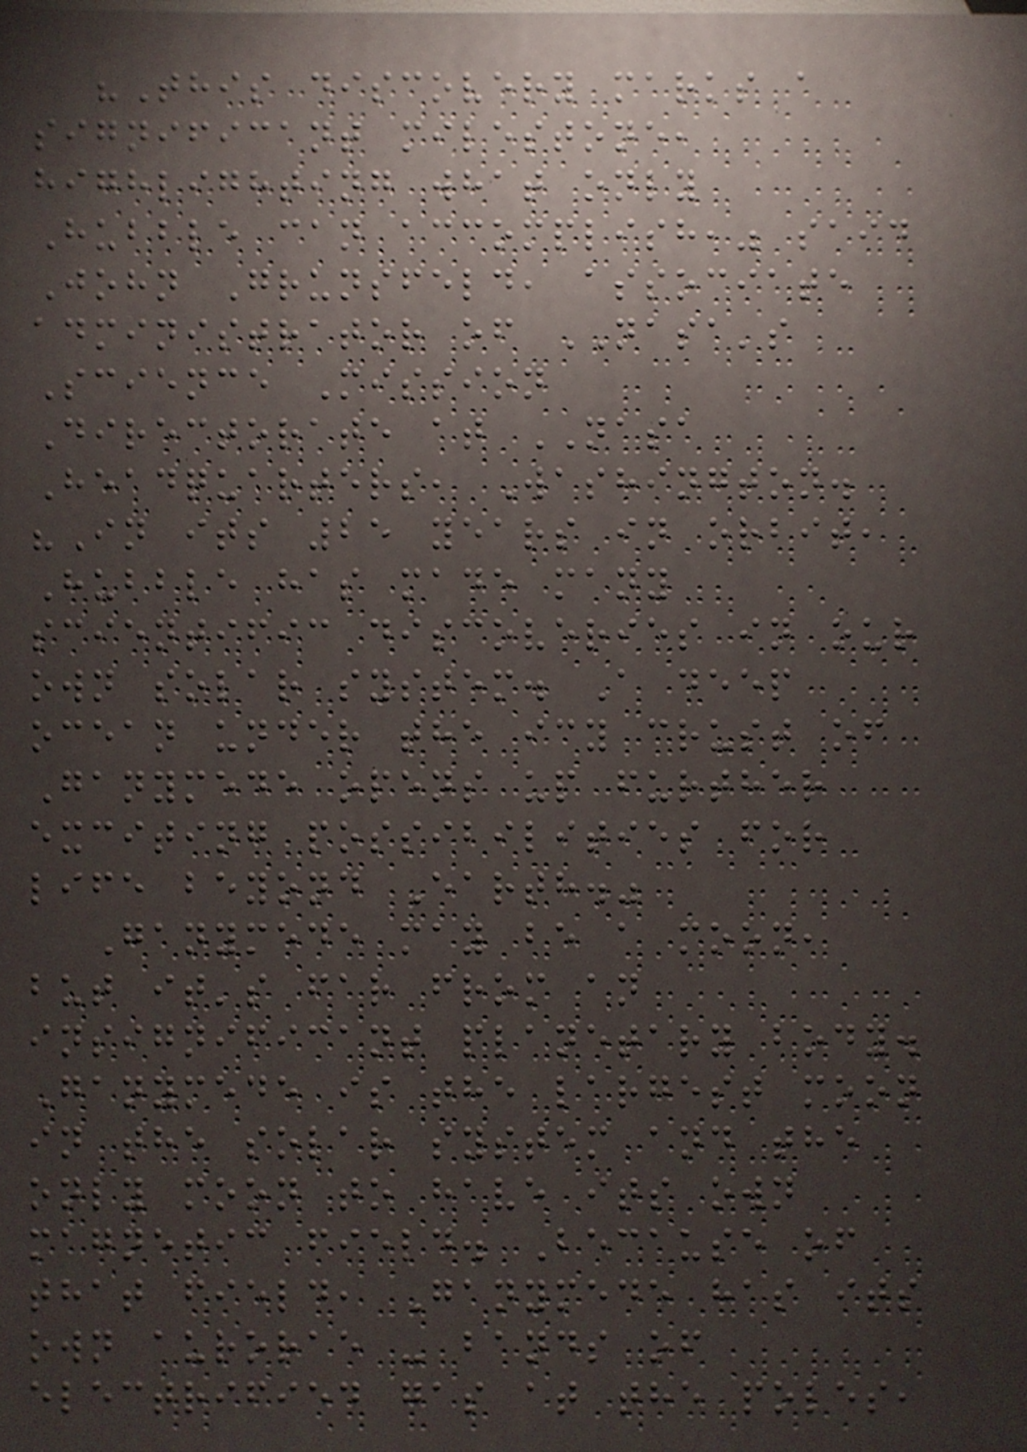"This discovery marks a
significant milestone,
highlighting what only
Hubble can accomplish," said
John Grunsfeld, associate
administrator of NASA's
Science Mission
Directorate at NASA
Headquarters, Washington.
"In its 25 years in orbit,
Hubble has made many
scientific discoveries in our
own solar system. A deep
ocean under the icy crust of
Ganymede opens up further
exciting possibilities for
life beyond Earth."
Ganymede may be a moon,
but it's far from an
insignificant planetary body.
Ganymede is the largest moon
in the solar system and the
only moon to have its own
magnetic field. Because of
that field, Ganymede has its
own aurorae - bands of
electrified gas at the poles,
